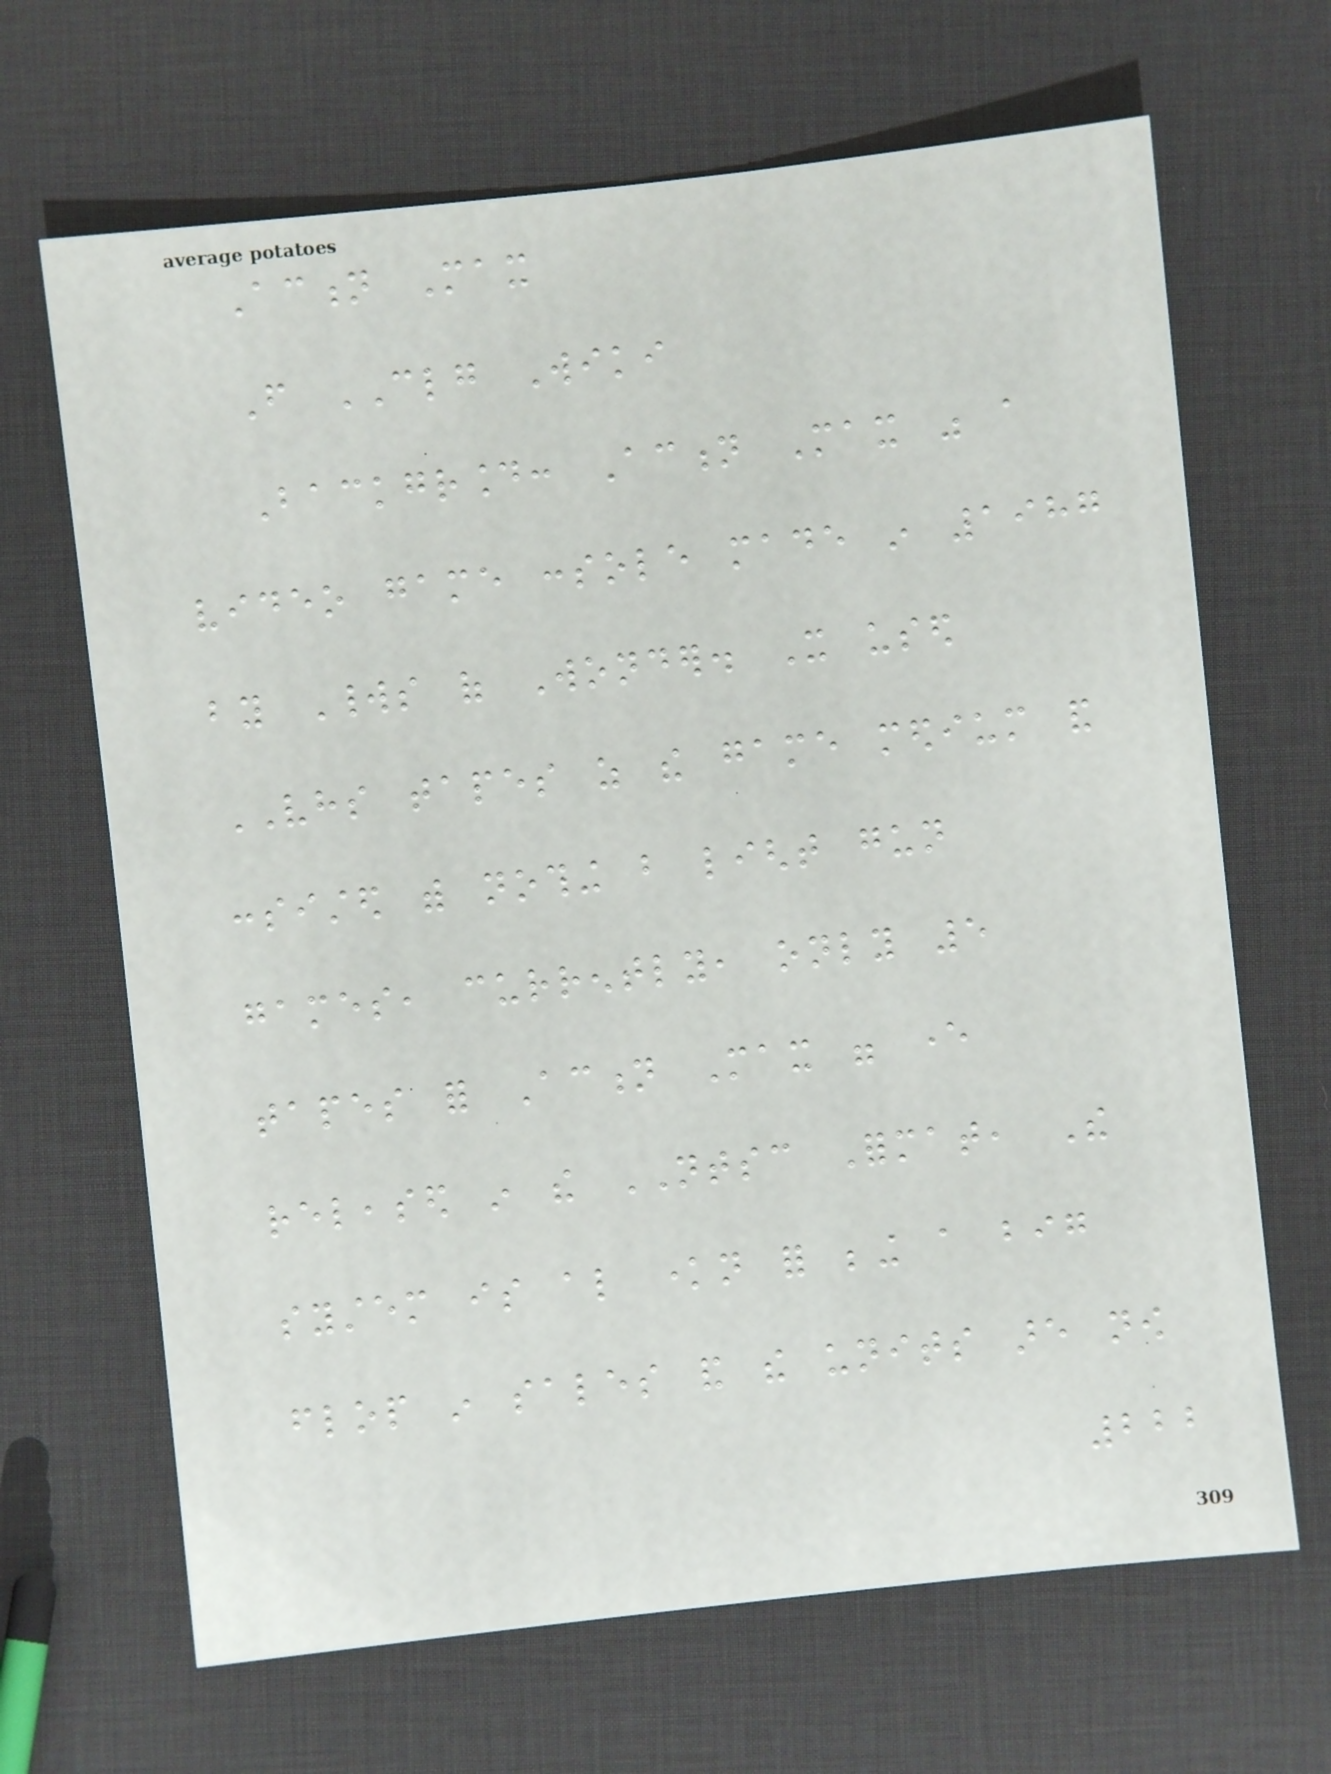Action Max
From CLG Wiki
Background: Action Max was a
video game console made in 1987
by Worlds of Wonder. It used
VHS tapes as the game medium and
consisted with nothing but light gun
games, currently, only 5
tapes for Action Max were ever
released in the NTSC Format, The
system is also known for being a big
flop in sales and the units are now
222
